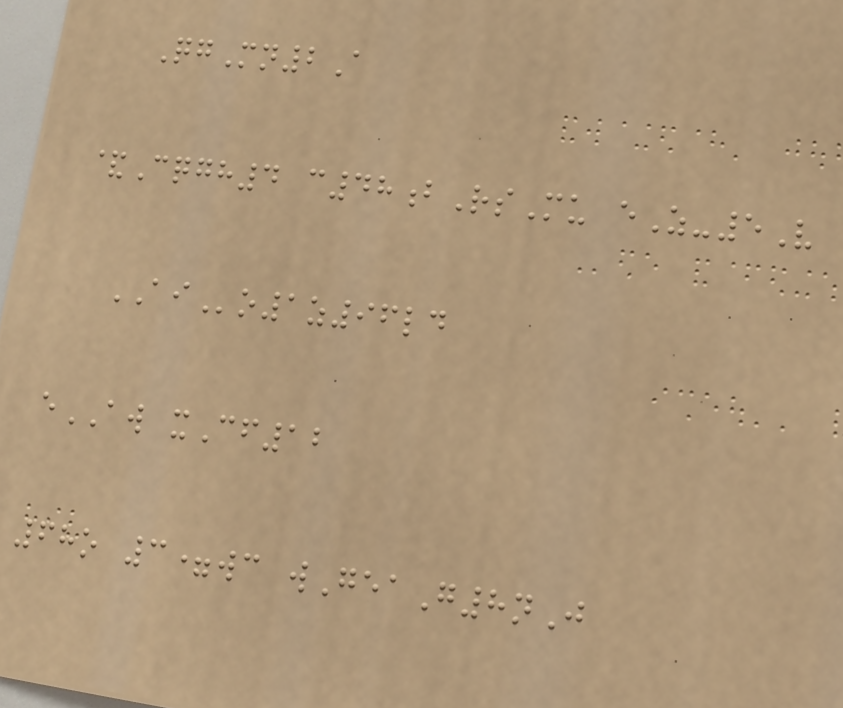QgMn2A
&Cqgh4 c48bRsMu eZ-5V
AIo1z96ld
eAW xCf12
68o 3=wc wGeaG8nJ
